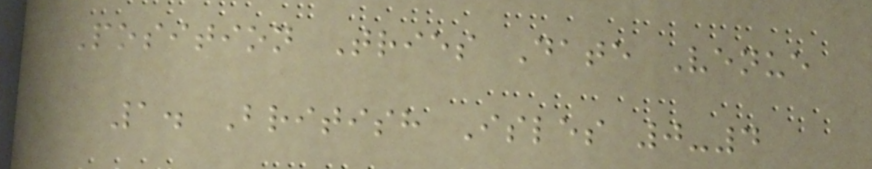Position Tries Date Venue
1. British Isles 0-4
